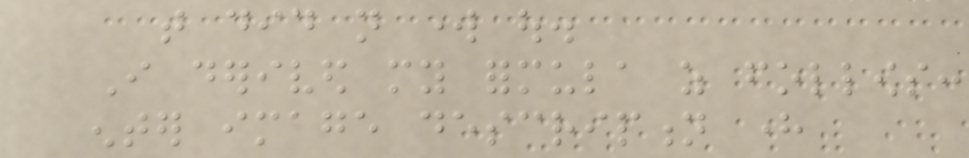that did not work out.
I derived my formula as follows:
enter image description here
